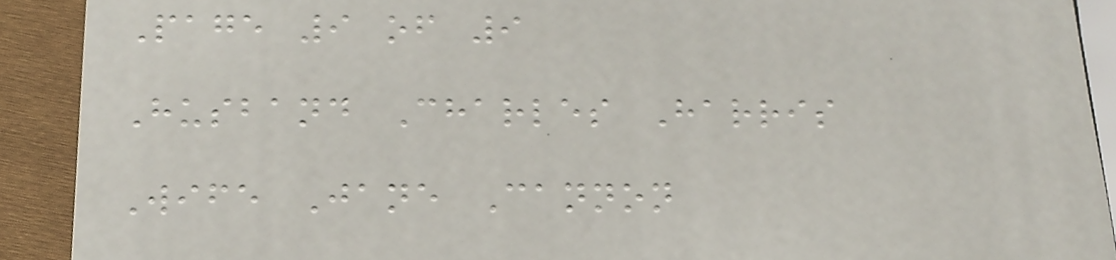Page 9 of 9
Husband Charles Harris
Wife Jane Cannon
